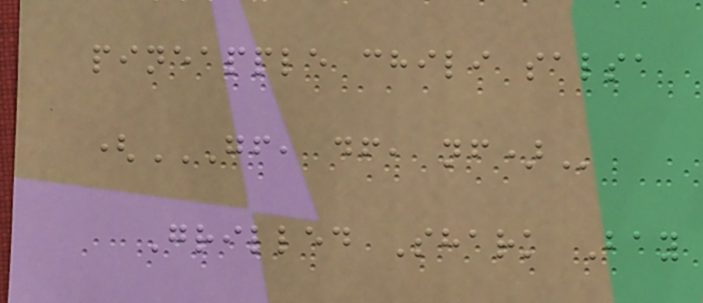pineapple chili salsa
(GF, DF, NF)
Grilled Shark Bay
